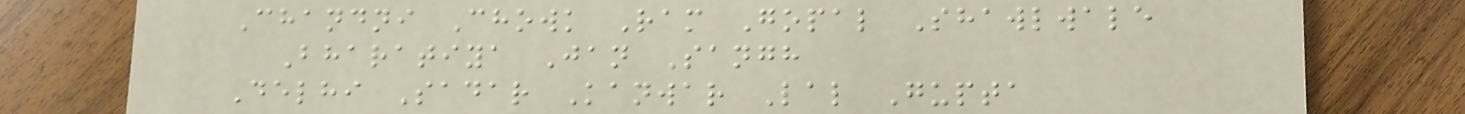Chandni Chowk Ram Gopal Shawlwale
Bharatiya Jan Sangh
Delhi Sadar Kanwar Lal Gupta
